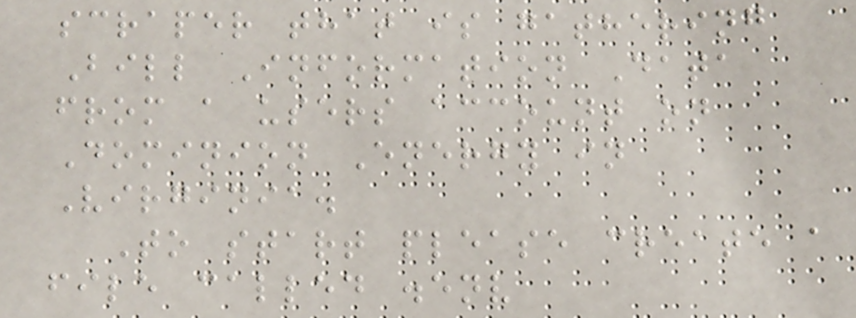scraper that is gathering
Bill Information Data
from a users account on
Dominion Energy in
Virginia.
To start please create a
file called .env
